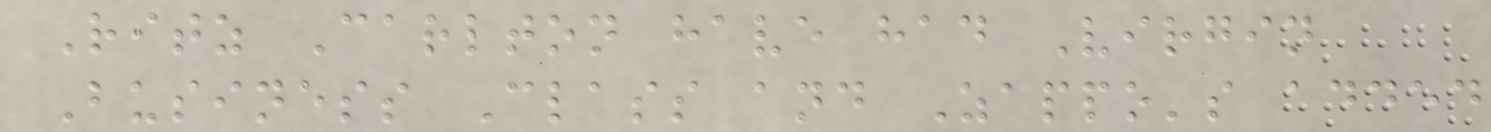Ritz Carlton have had Virgin
Business Class and Zappo's added
